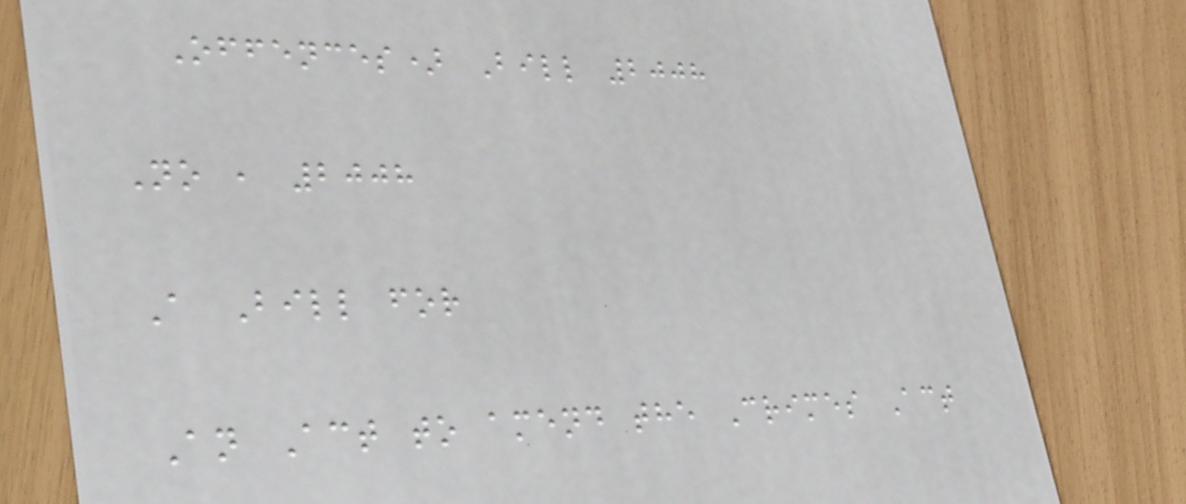Offences) Bill 2008
No , 2008
A Bill for
An Act to amend the Crimes Act
